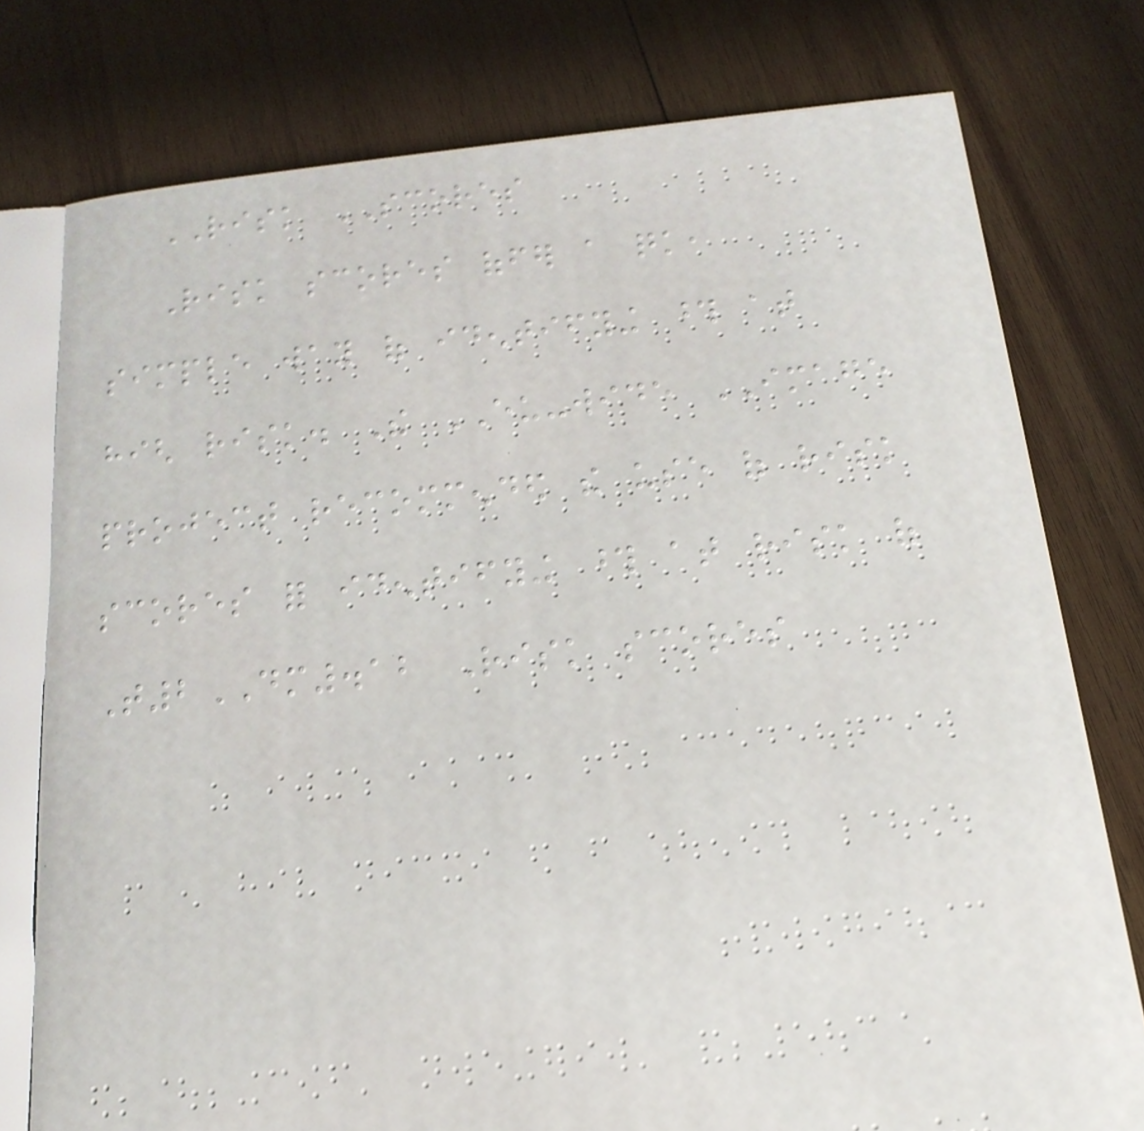RISK SCORES
Risk scores offer a quick,
simple way of identifying those at
high risk. The EU-wide IMAGE
project recommended the use of risk
scores for identifying those at risk of
T2DM.12 Risk scores
